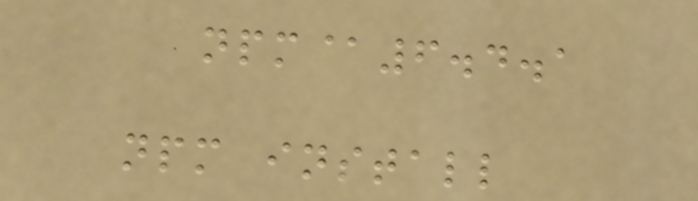npm@6.4.1
npm install
